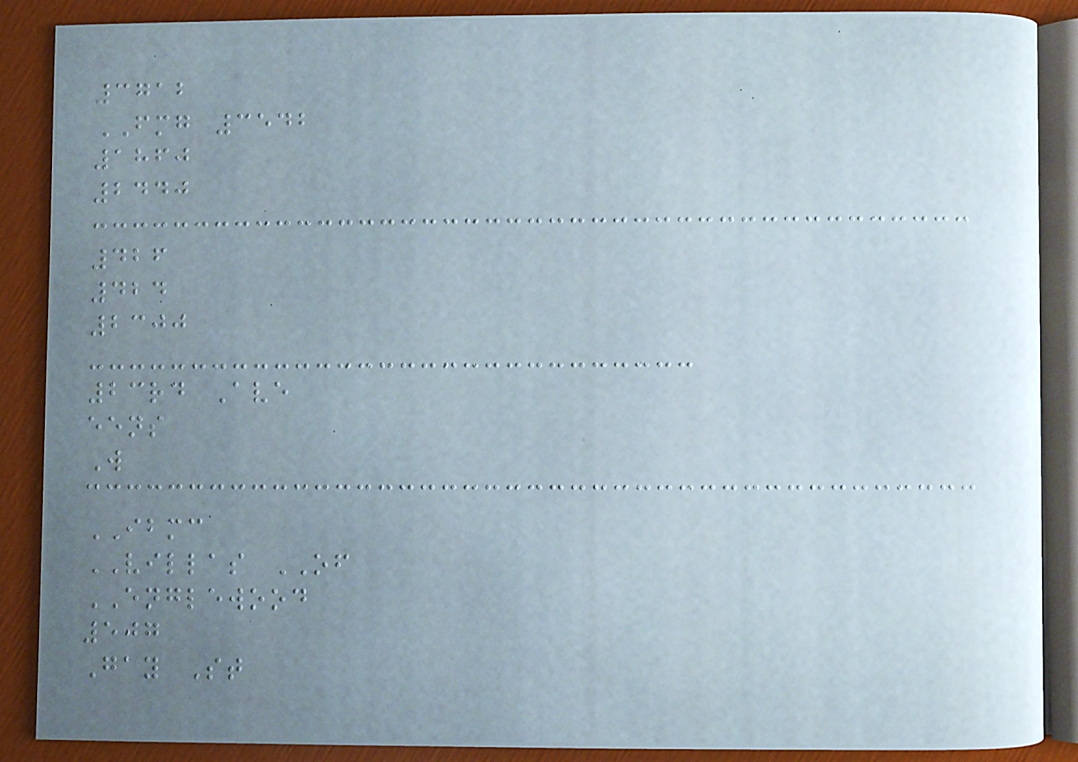3712
FMG 3542
1860
2440
426
424
2300
23rd Ave
eens
W
IBMC
VILLAS OF
ENGLEWOOD
507
Gay St
